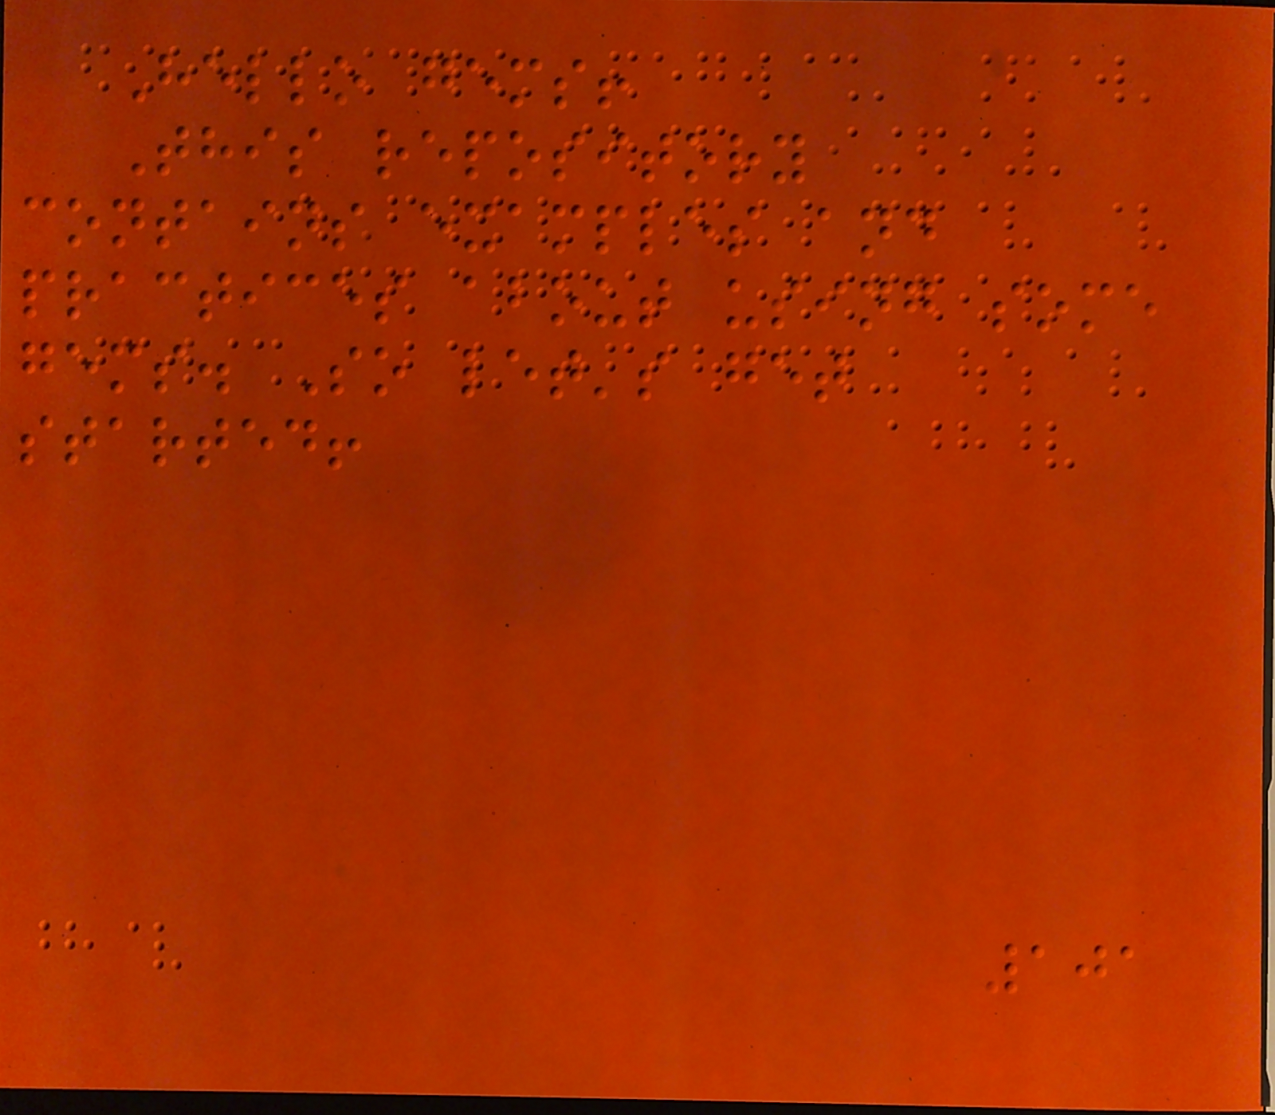Hello gems!
This repository
contains examples and
practices about using some
gems. So let's get
started!
101
